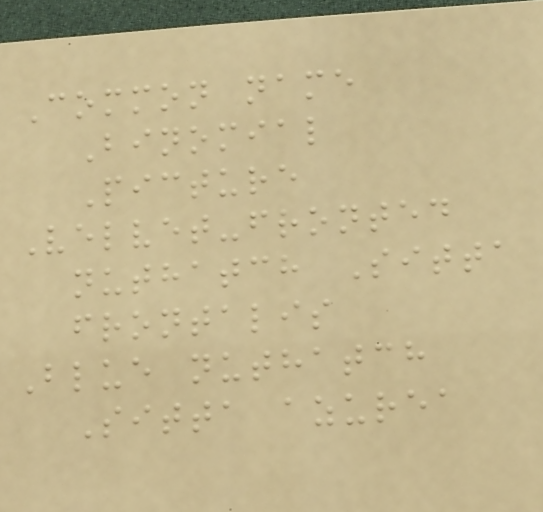Common name
Binomial
Picture
Velvet-fronted
nuthatch Sitta
frontalis
Blue nuthatch
Sitta azurea
